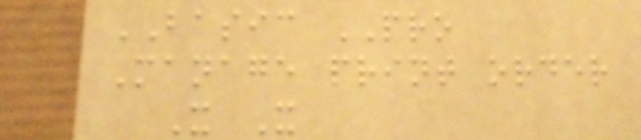BASIC PRO
Manage print order
X X
